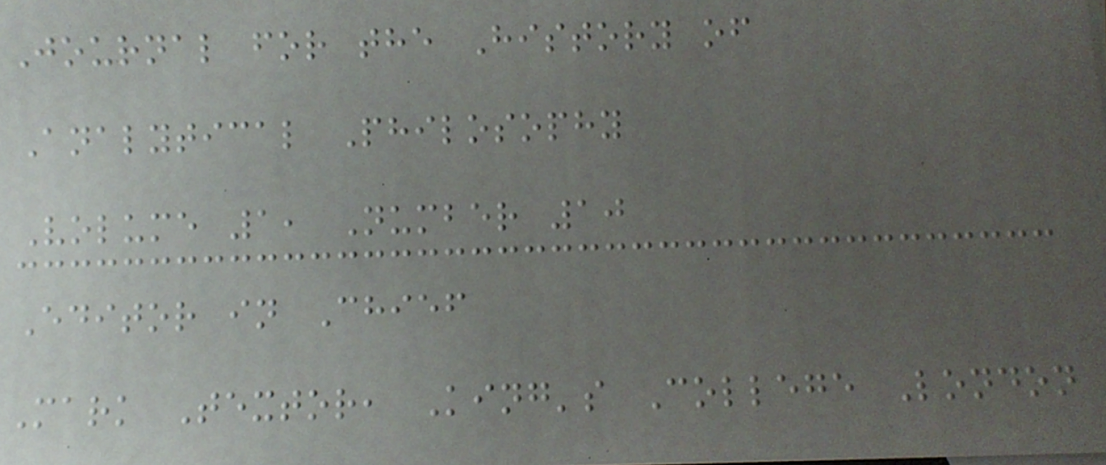Journal for the History of
Analytical Philosophy
Volume 1, Number 10
Editor in Chief
Mark Textor, King's College London
